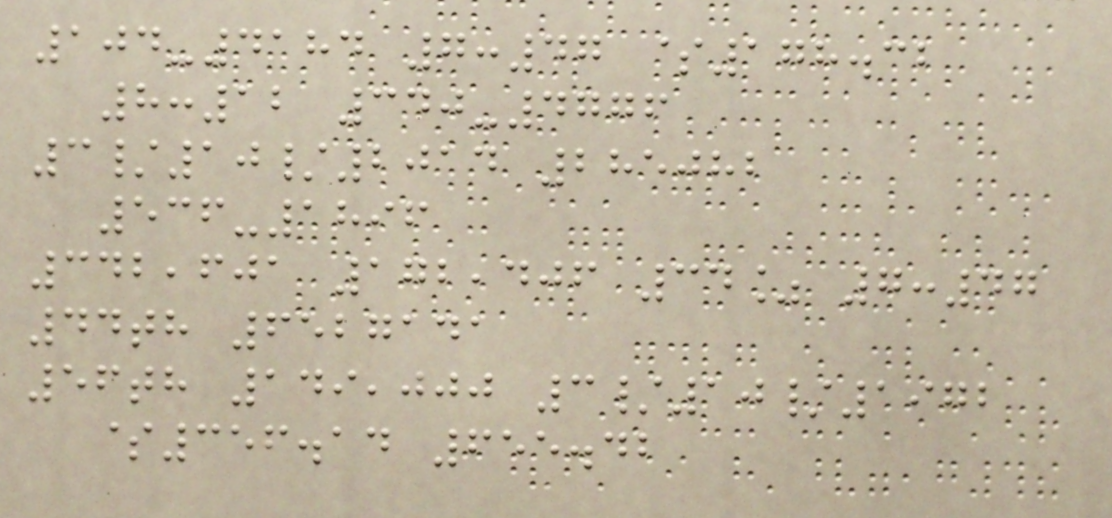104-4184 7:47 $178.32
8:12 340-4776
3/10/2014 285082
536-1896
342,601 172,406 34% 7:47
44th 6527141
56th 149,000 3/10/1972
$356.14 655.42
